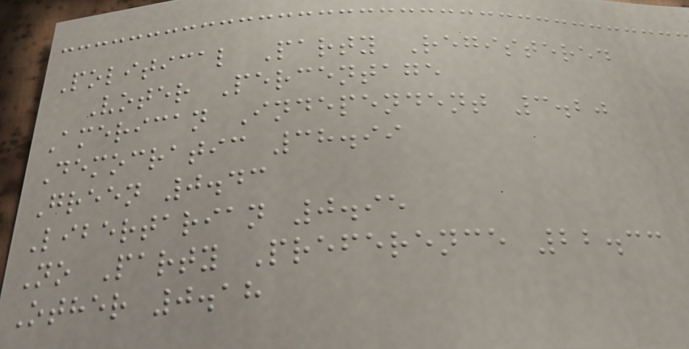Political Party Registered
Voter Percentage
American Independent 3.20
Democratic 38.99
Green 0.43
Libertarian 0.95
No Party Preference 22.33
Other 0.18
